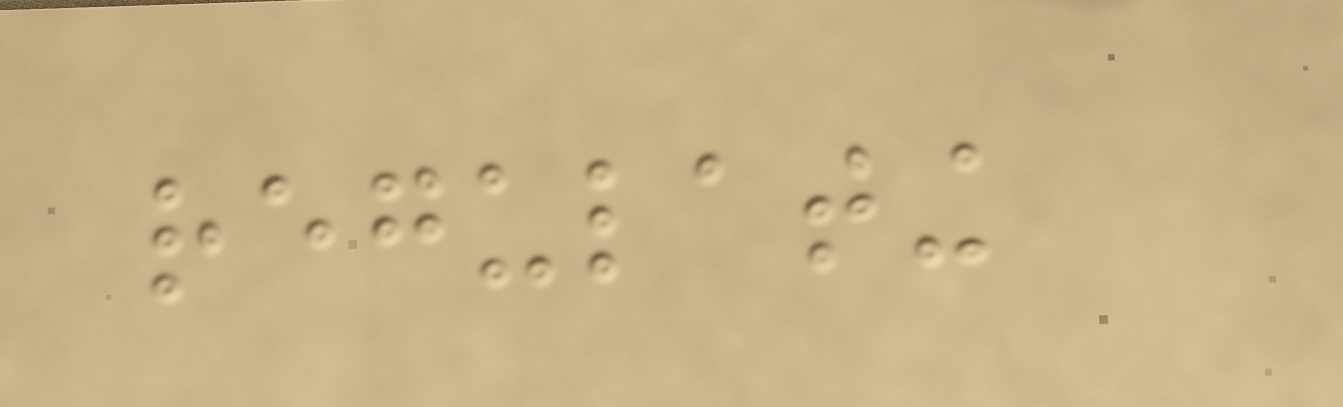regulating
